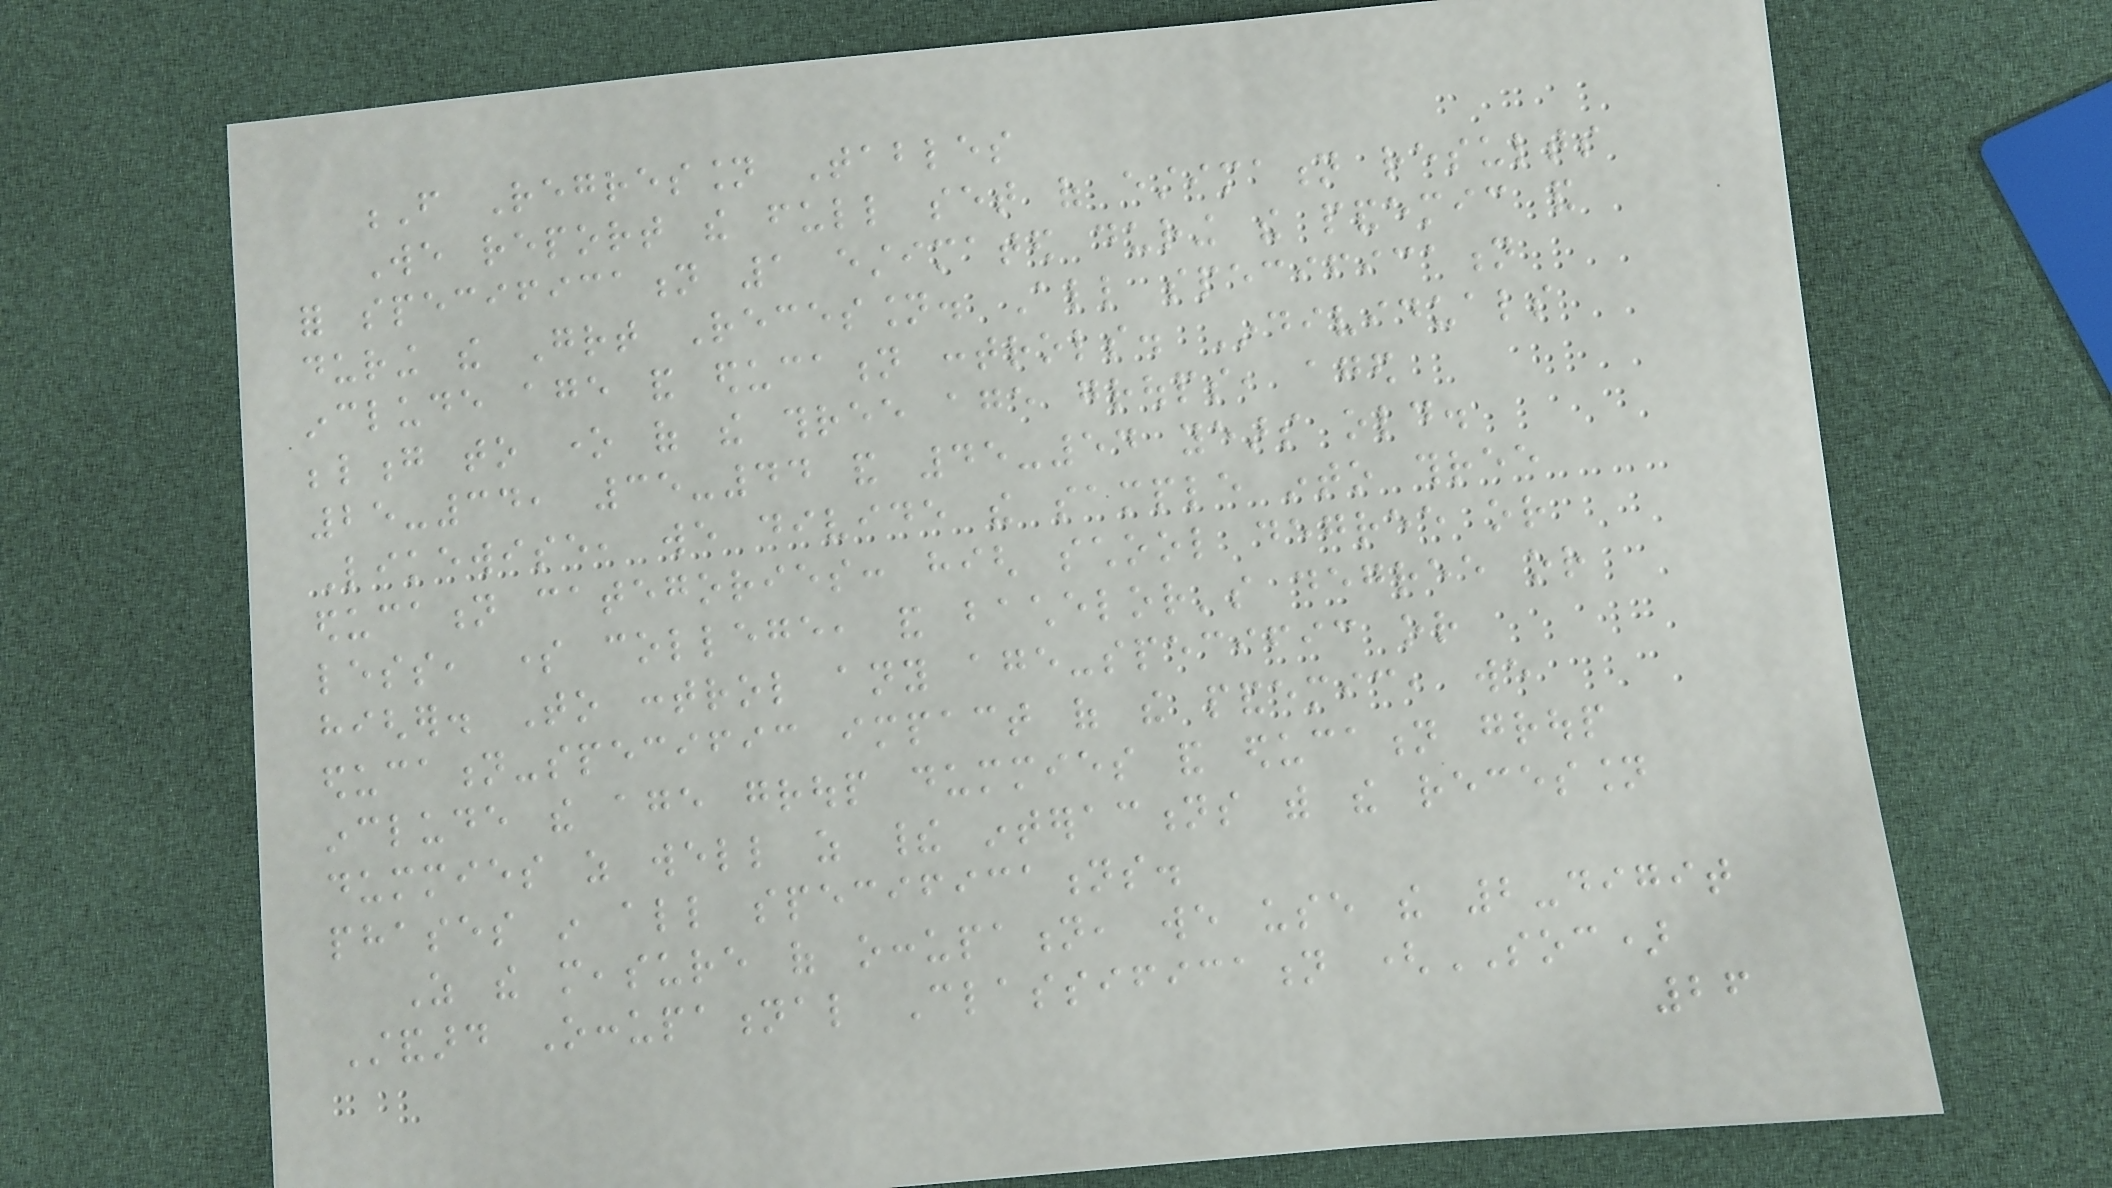F Regression Tables
We report the full set of estimation results
for specification 1 estimated during the pandemic and
during the Great Recession. All specification
include age and education controls. Individuals
belong to one of the three age groups, aged
25-34, 35-44 and 45-54 years old.
Likewise, we divide the sample into three
education categories: high school degree or
less, some college, and bachelor's degree or
higher. To control any age-specific or
education-specific impact of the pandemic, we
include the age group dummies and education group
dummies as well as their interactions with the recession
phases in all specifications.
As the measure of occupation, we use the 2-digit
Standard Occupational Classification (SOC)
26
